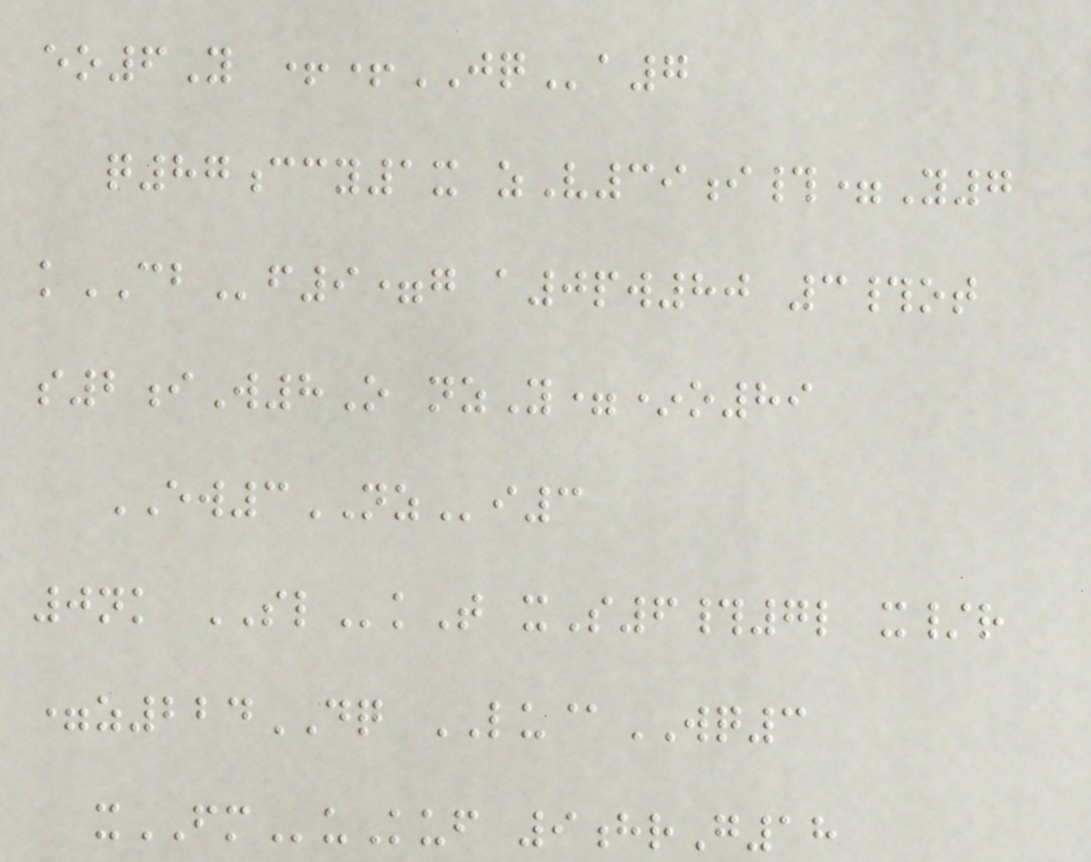eo6Y ++JQa7
q87ccy1x zV39i#=Y7
kCBf9=g a0pw80 3#ot
s2iW8O nzY=*o89
EW3NZi3
0nk SLkT xS6#7l x/r
=z224DQ LU@WQ3
xFMuKuf 9hrG18
